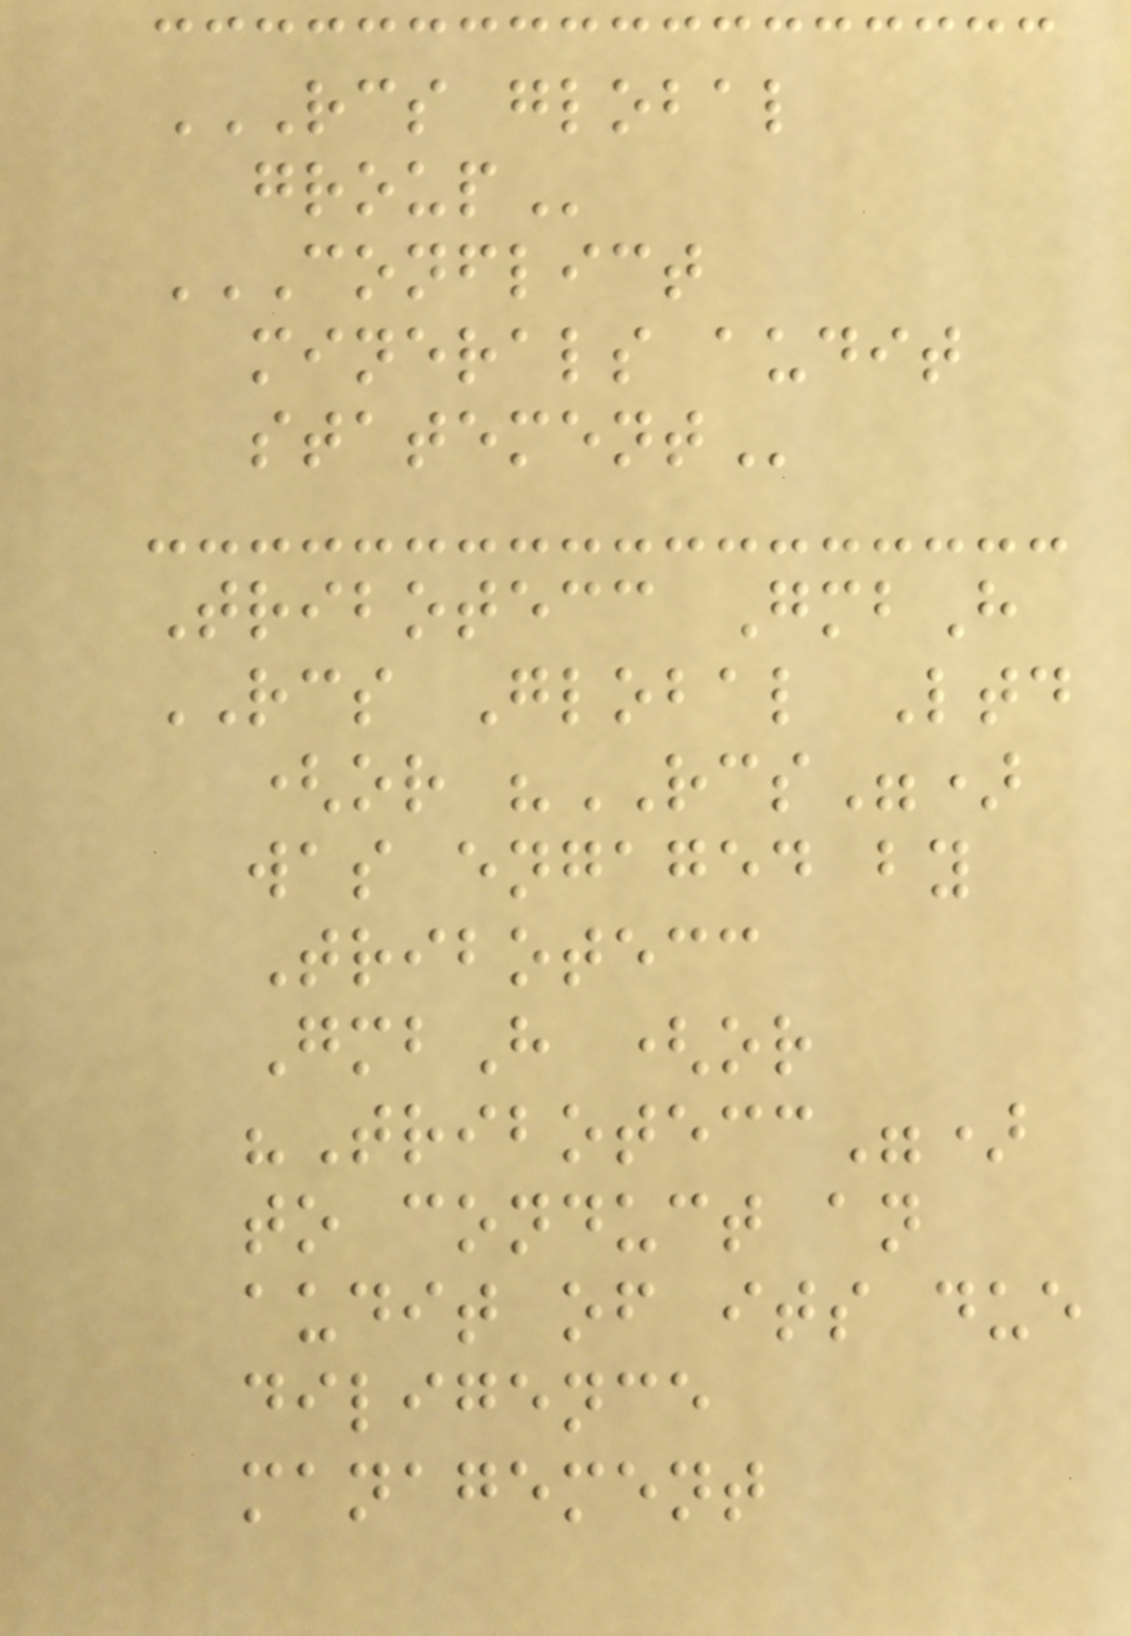RCS GLOBAL
GROUP
CONFLICT
MINERALS AUDIT
STATEMENT
Tribotecc GmbH
RCS Global Ltd
(or "RCS")
was engaged by
Tribotecc
GmbH (or
"Tribotecc")
to conduct an
audit of its due
diligence
management
